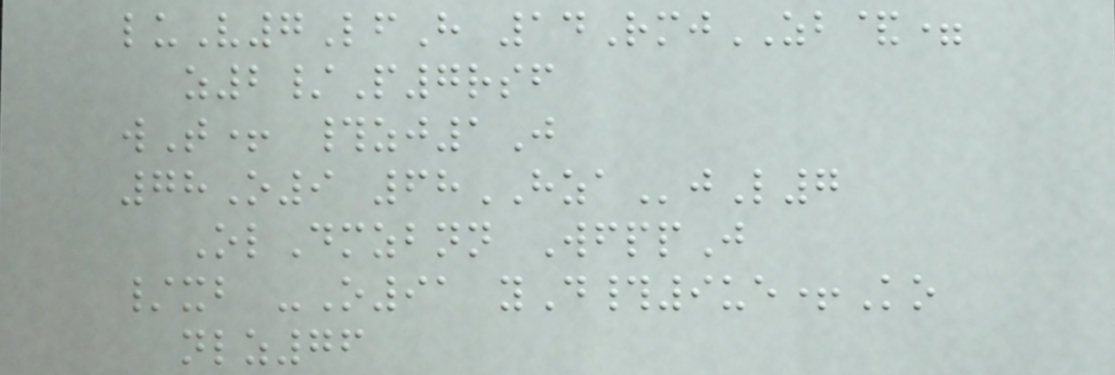luV7LfH 14RmjZB&=
z2/P7rsf
wT+ #zj1J
78O9 68HZAjL7
OlDmzbnn WfppJ
/xb -O91 yD#9ue+Ko
nlz76
